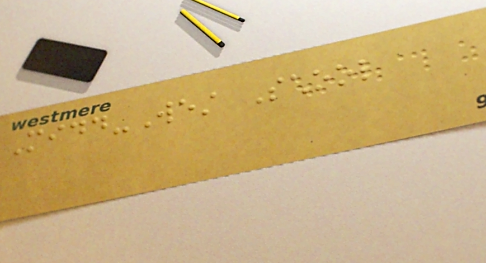Midd-West School
